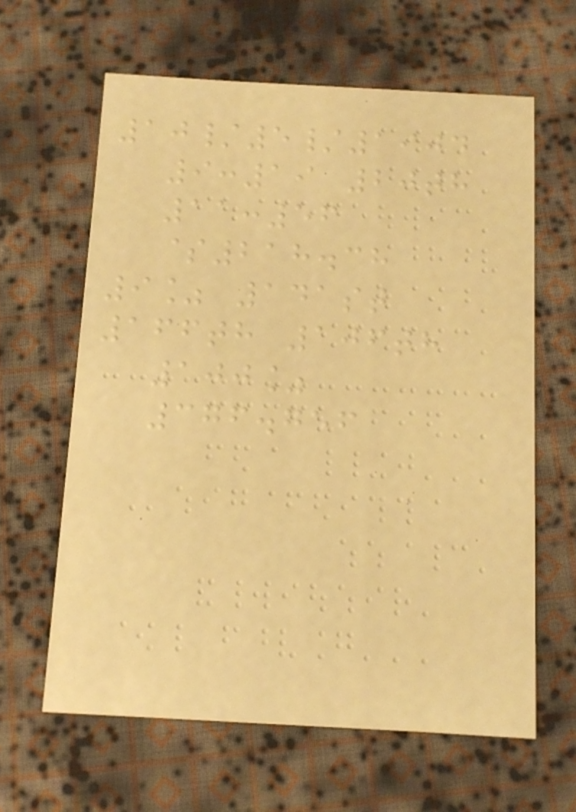10/5/1904
9:19 20th
11:56
$218.38
9% 141st
166th 106th
100%
376.756
